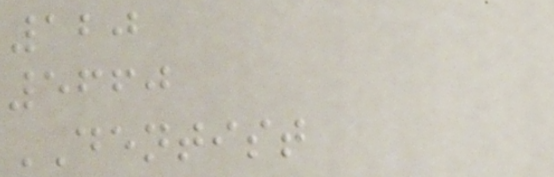120
5660
DENTIST
